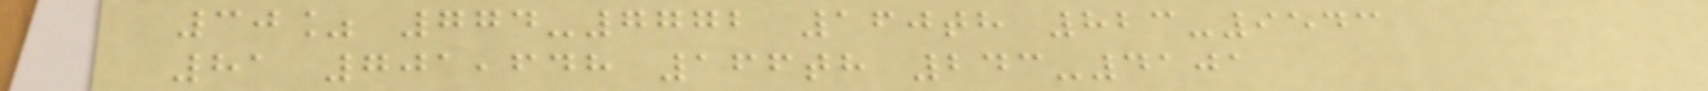30% 774-7772 160th 823-9543
81 701,648 166th 243-4101
